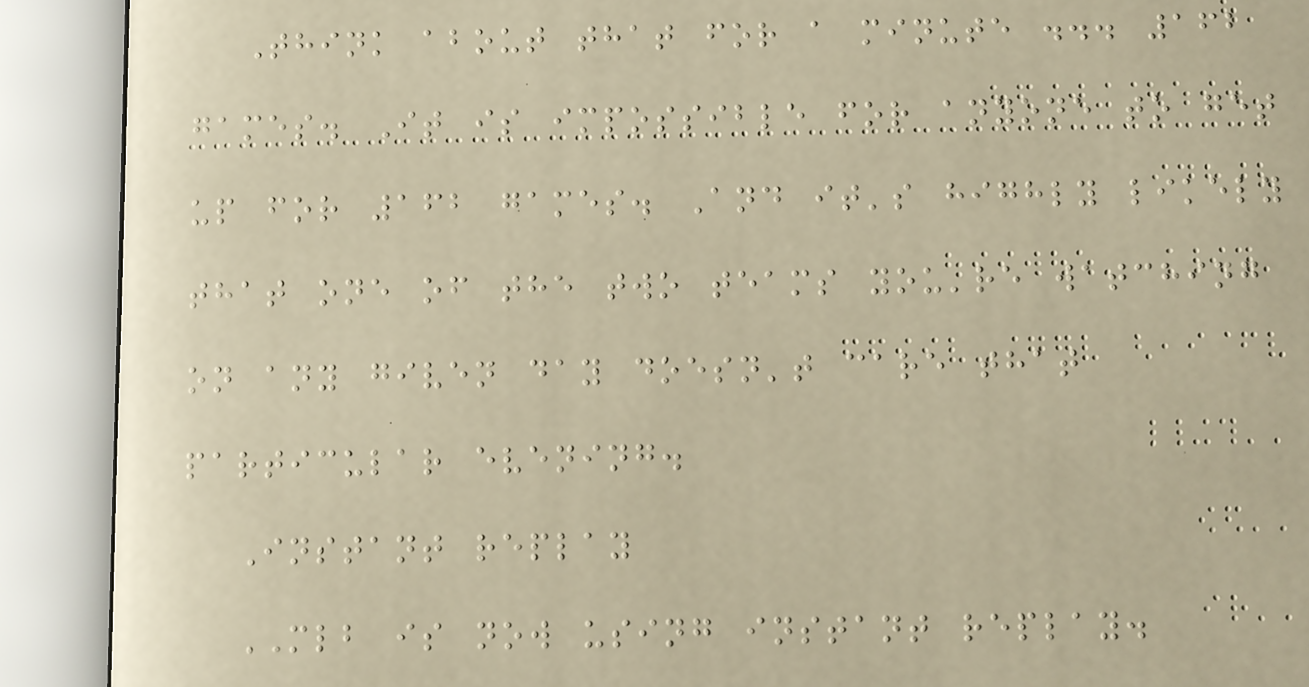Think about that for a minute ... 162
games. It is impossible for anyone to get
up for 162 games. And it's highly likely
that one of the two teams you're watching
on any given day doesn't care that
particular evening.
Instant replay
MLB is now using instant replay.
